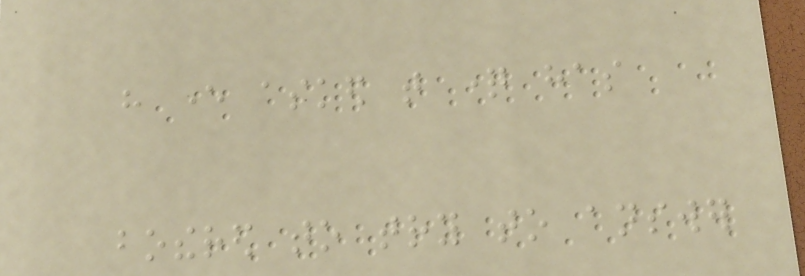have ever asked that question has
bothered to try to answer
